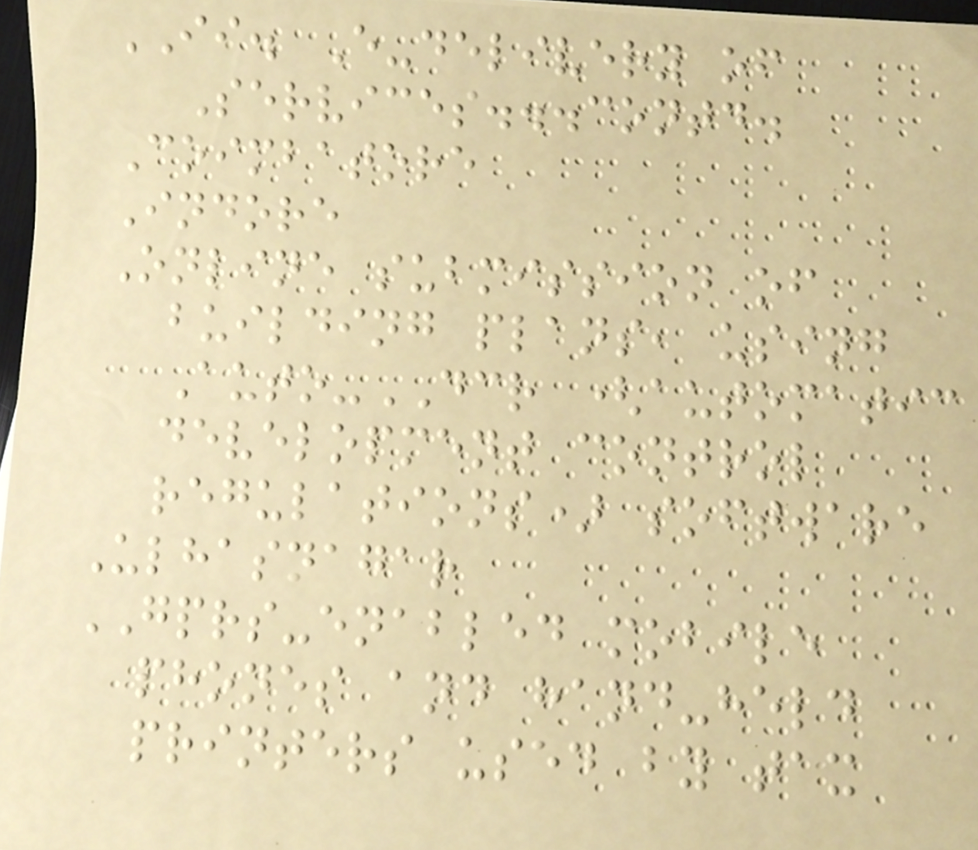II. E-delivery of
Services...contd.
Coimbatore
Indore
Online submission of
building plans, using
Auto-DCR (automatic
development control
regulations) software
Ulhasnagar
GPRS-enabled mobile
phones and hand-held
printers used by tax
